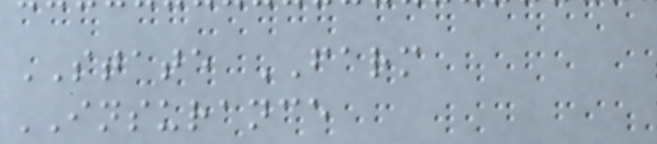STATE FARM
INSURANCE
